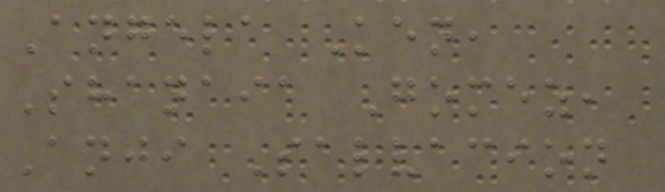Angela Ken,
Shanaia Gomez,
Anji Salvacion
